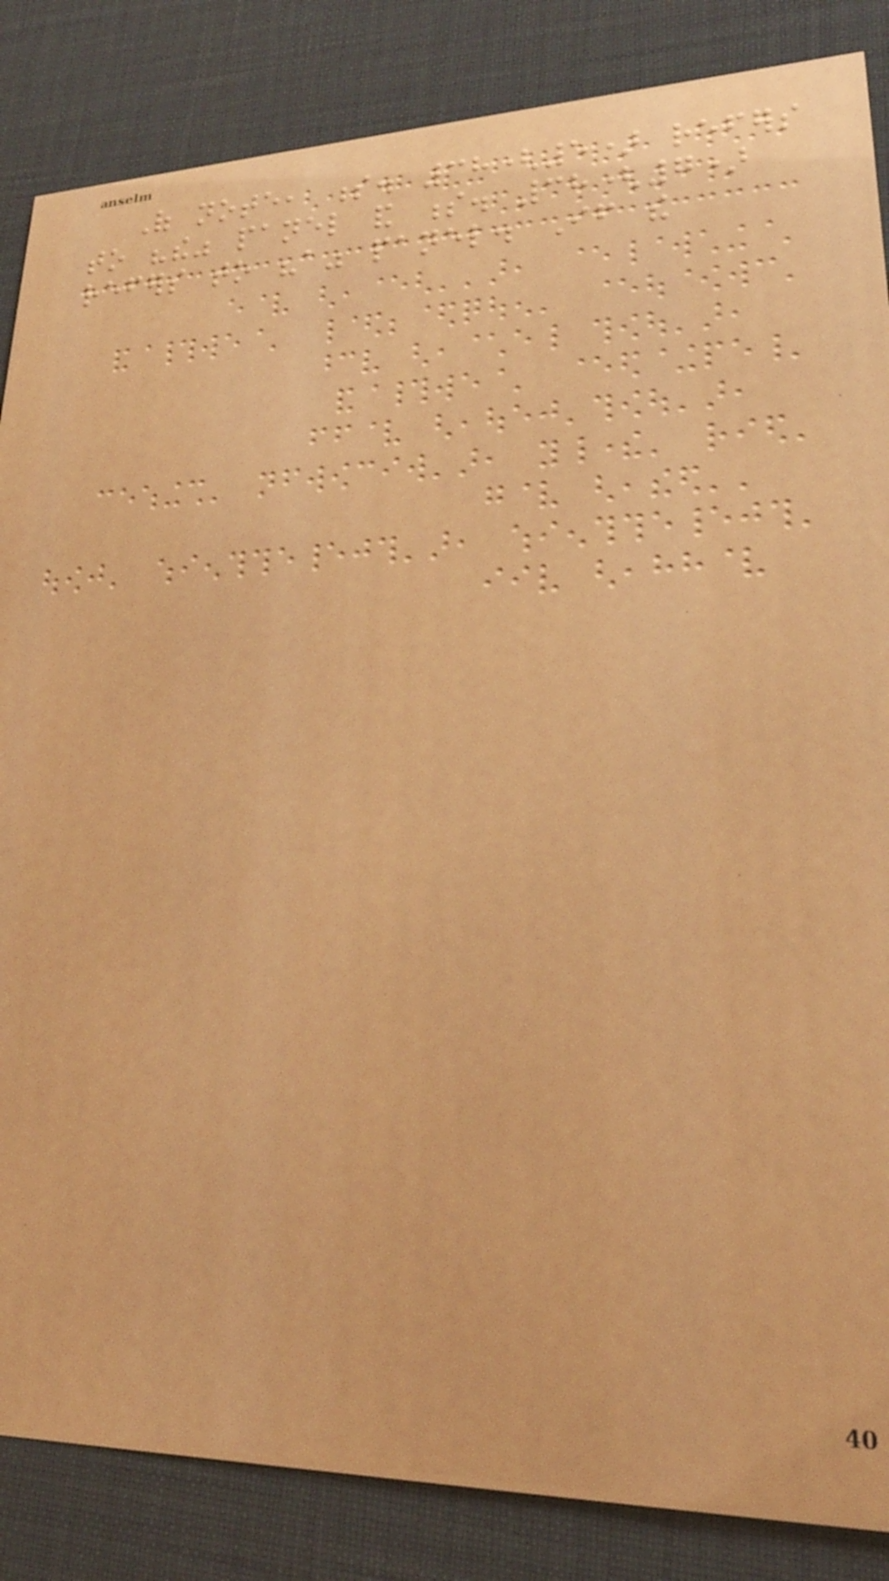Of note, s. 38(5) refers
to "the" panel and s. 38(7)
refers to "a" panel. If the
